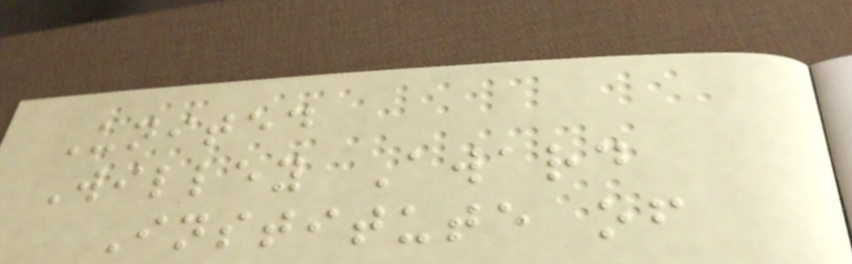United
Willey Award
Institute of
